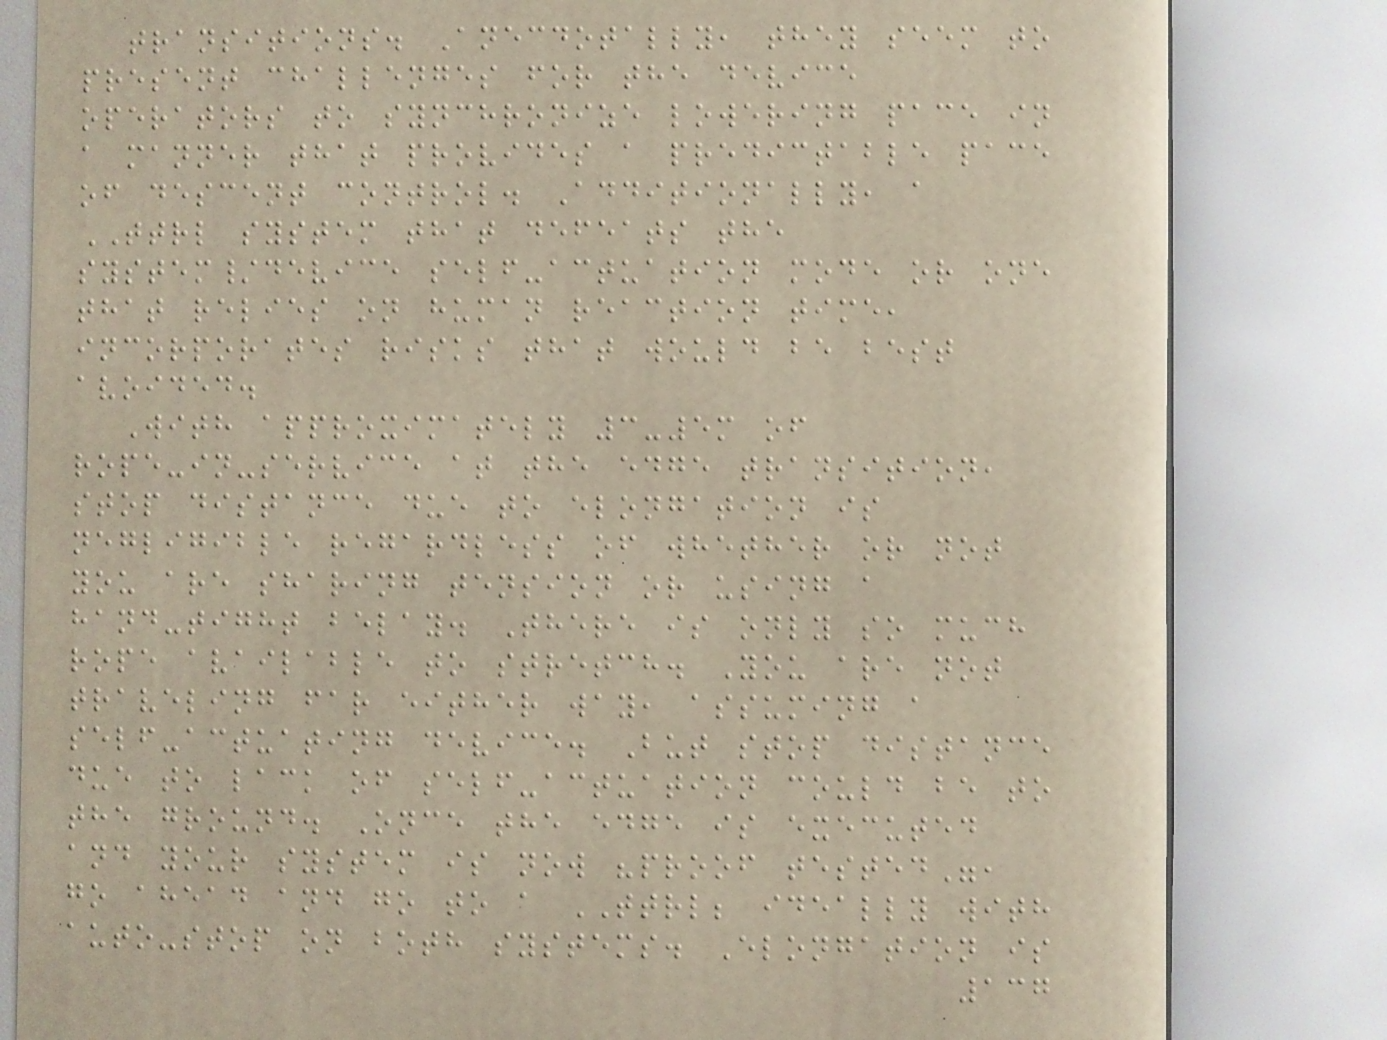transitions. Anecdotally, they seem to
present challenges for the device
operators to synchronize lowering pace in
a manner that provides a predictable pace
of descent control. Additionally, a
TTRL system that defeats the
system/device self-actuation mode or one
that relies on human reaction time,
incorporates risks that would be best
avoided.
With approximately 3-5m of
rope-in-service at the edge transition,
stop distance due to elongation is
negligible regardless of whether or not
you are sharing tension or using a
hand-tight belay. There is only so much
rope available to stretch. You are not
traveling far either way, assuming a
self-actuating device. But stop distance
due to lack of self-actuation could be to
the ground. Once the edge is executed
and your system is now "proof tested",
go ahead and go to a TTRL; ideally with
auto-stop on both systems. Elongation is
137
